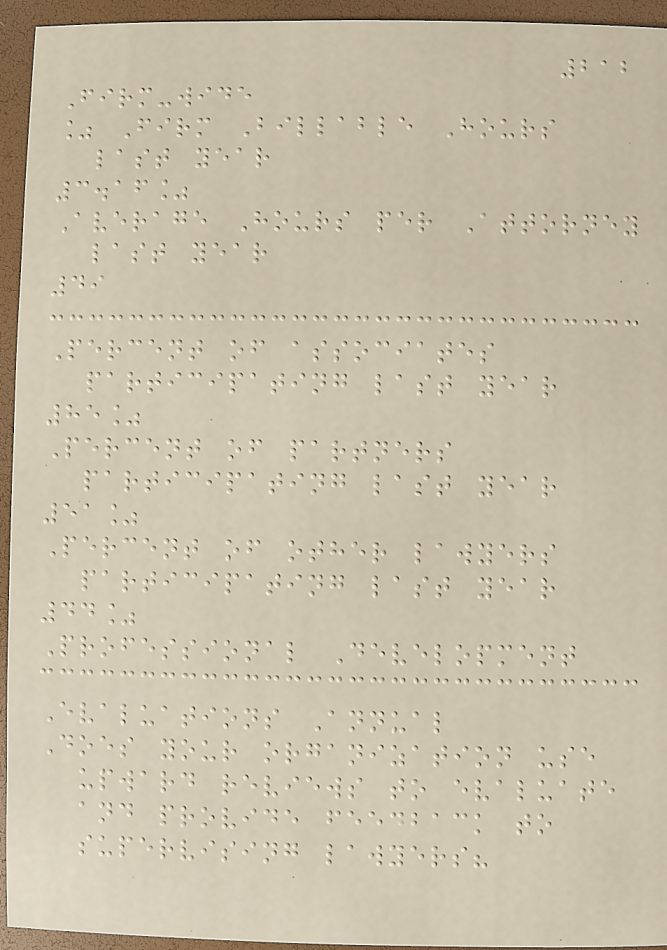212
Firm-wide
% Firm Billable Hours
last year
3.16%
Average Hours per Attorney
last year
49
Percent of associates
participating last year
85%
Percent of partners
participating last year
51%
Percent of other lawyers
participating last year
44%
Professional Development
Evaluations Annual
Does your organization use
upward reviews to evaluate
and provide feedback to
supervising lawyers?
